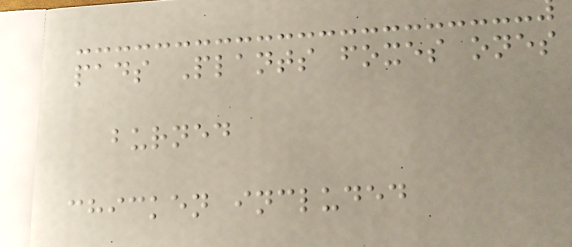pads Plants foxes ones
burned
chicken included
